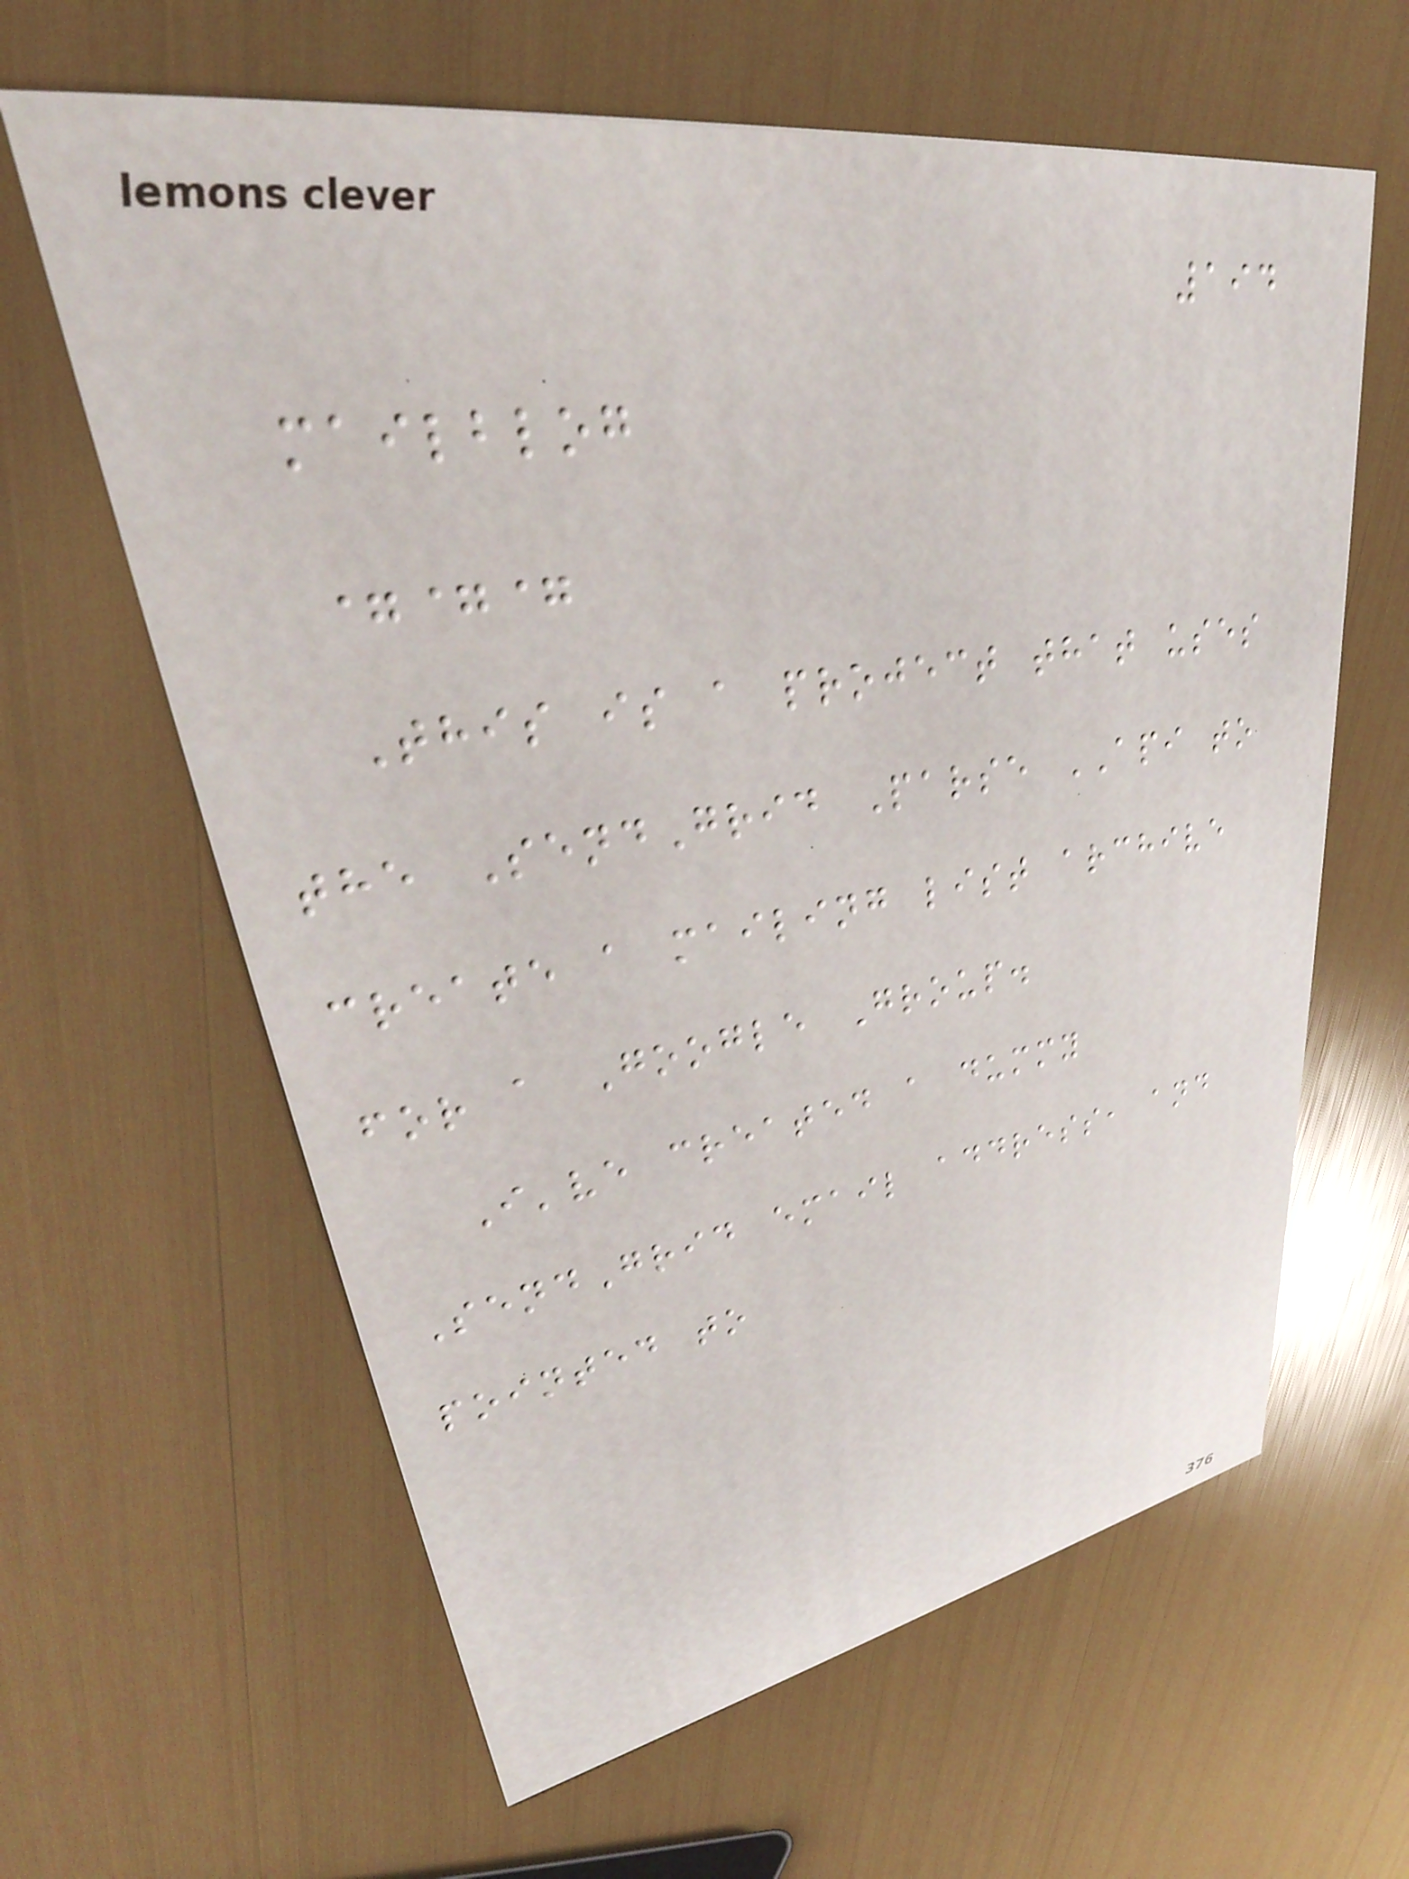194
mailblog
===
This is a project that uses
the SendGrid Parse API to
create a mailing list archive
for a Google Group.
I've created a dummy
SendGrid email address, and
pointed to
